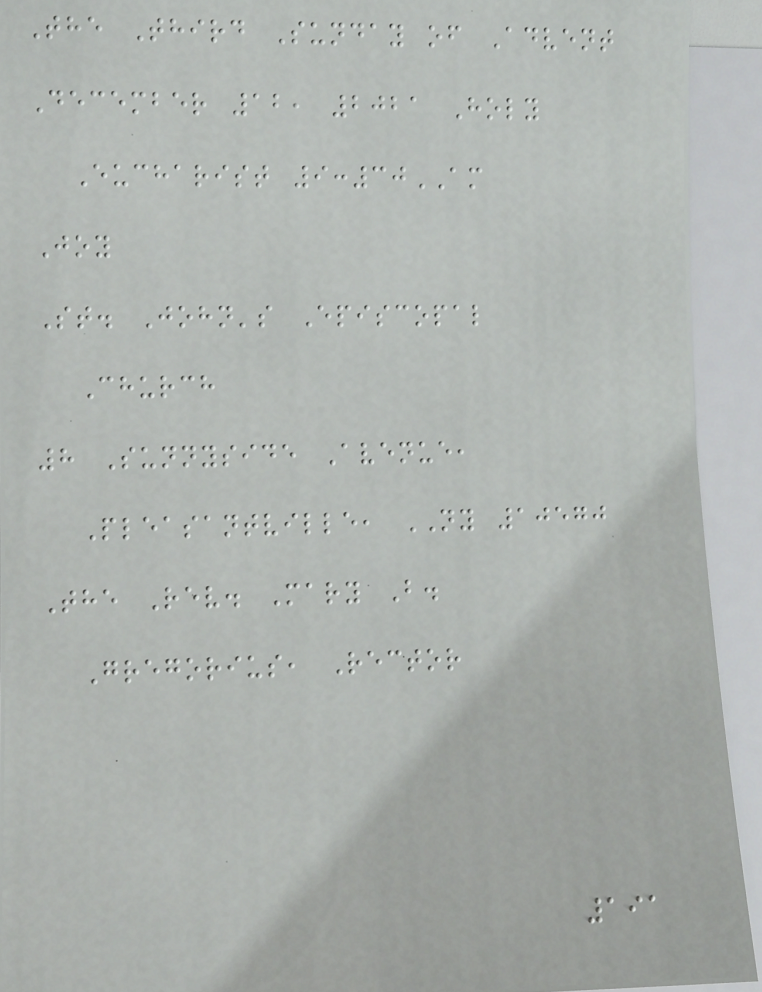The Third Sunday of Advent
December 12, 2021 Holy
Eucharist 9:30AM
Joy
St. John's Episcopal
Church
8 Sunnyside Avenue,
Pleasantville, NY 10570
The Rev. Mary B.
Gregorius, Rector
191
